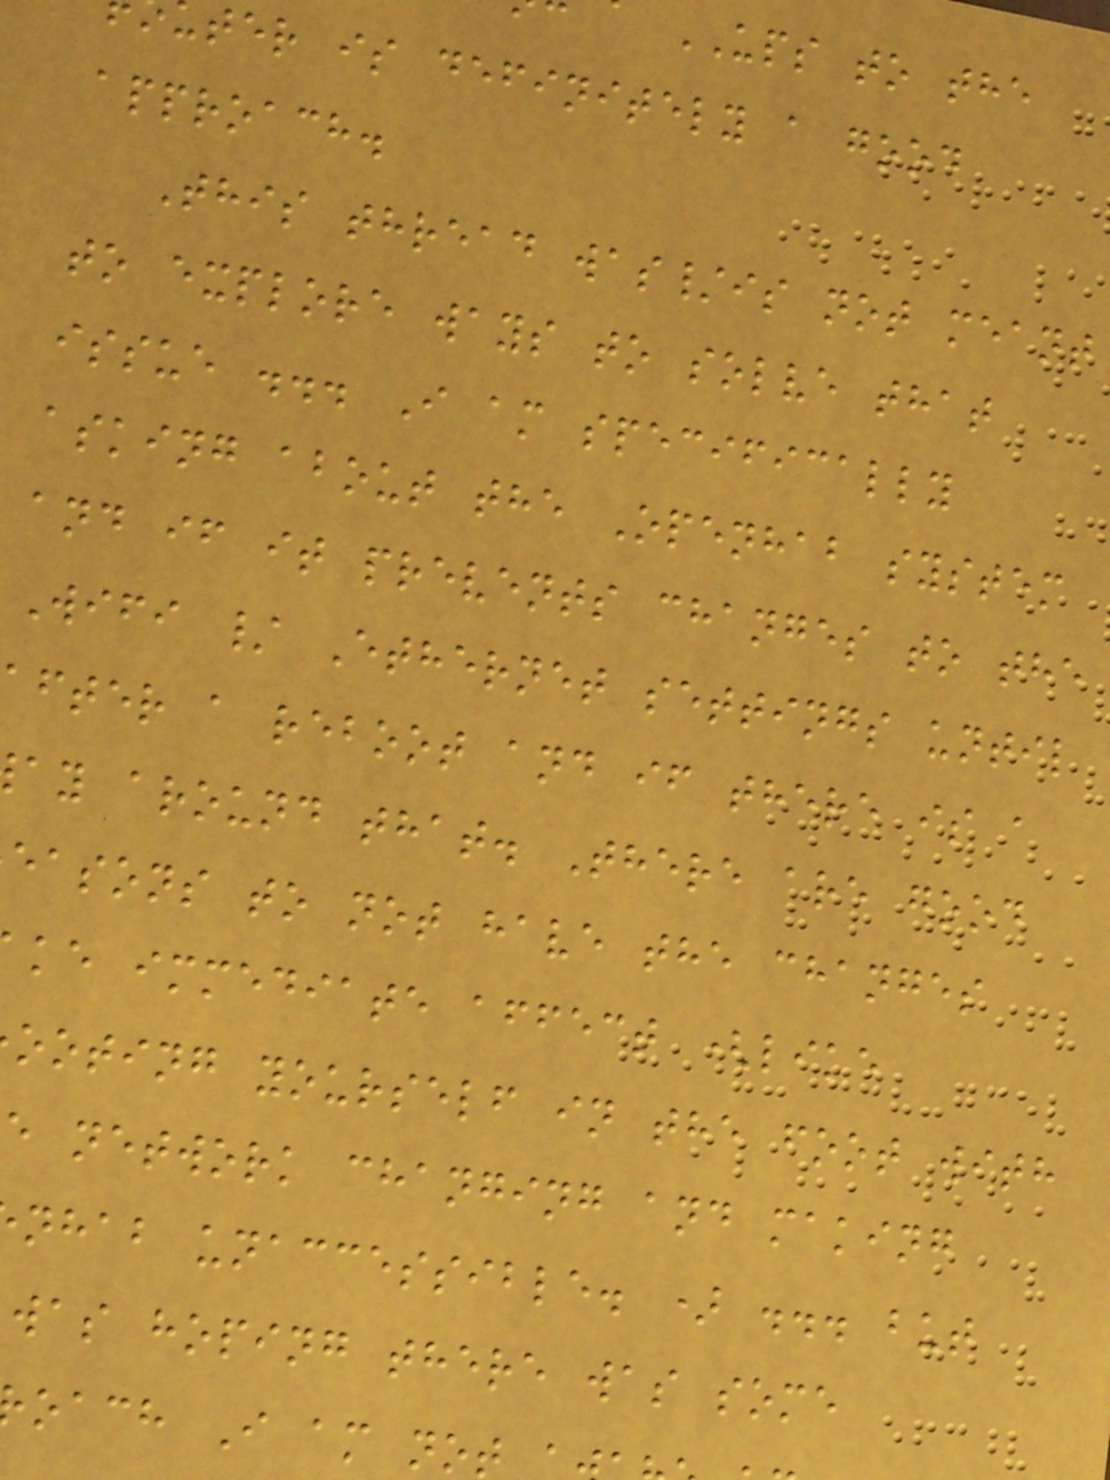UPS to the
ter is definitely a good
approach.
This thread was/is not meant
to explore ways to solve that
issue ... I am specifically
asking about the Openhab system
and if it prevents changes to the
Wifi / Ethernet settings until
after a reboot and if there is a
ay around that. There are good
easons to not have the changes
ke immediate affect (like
ooting yourself in the foot with
e network changing and making
nhab unaccessible. ) ... but
was hoping there was some
oach I am not
